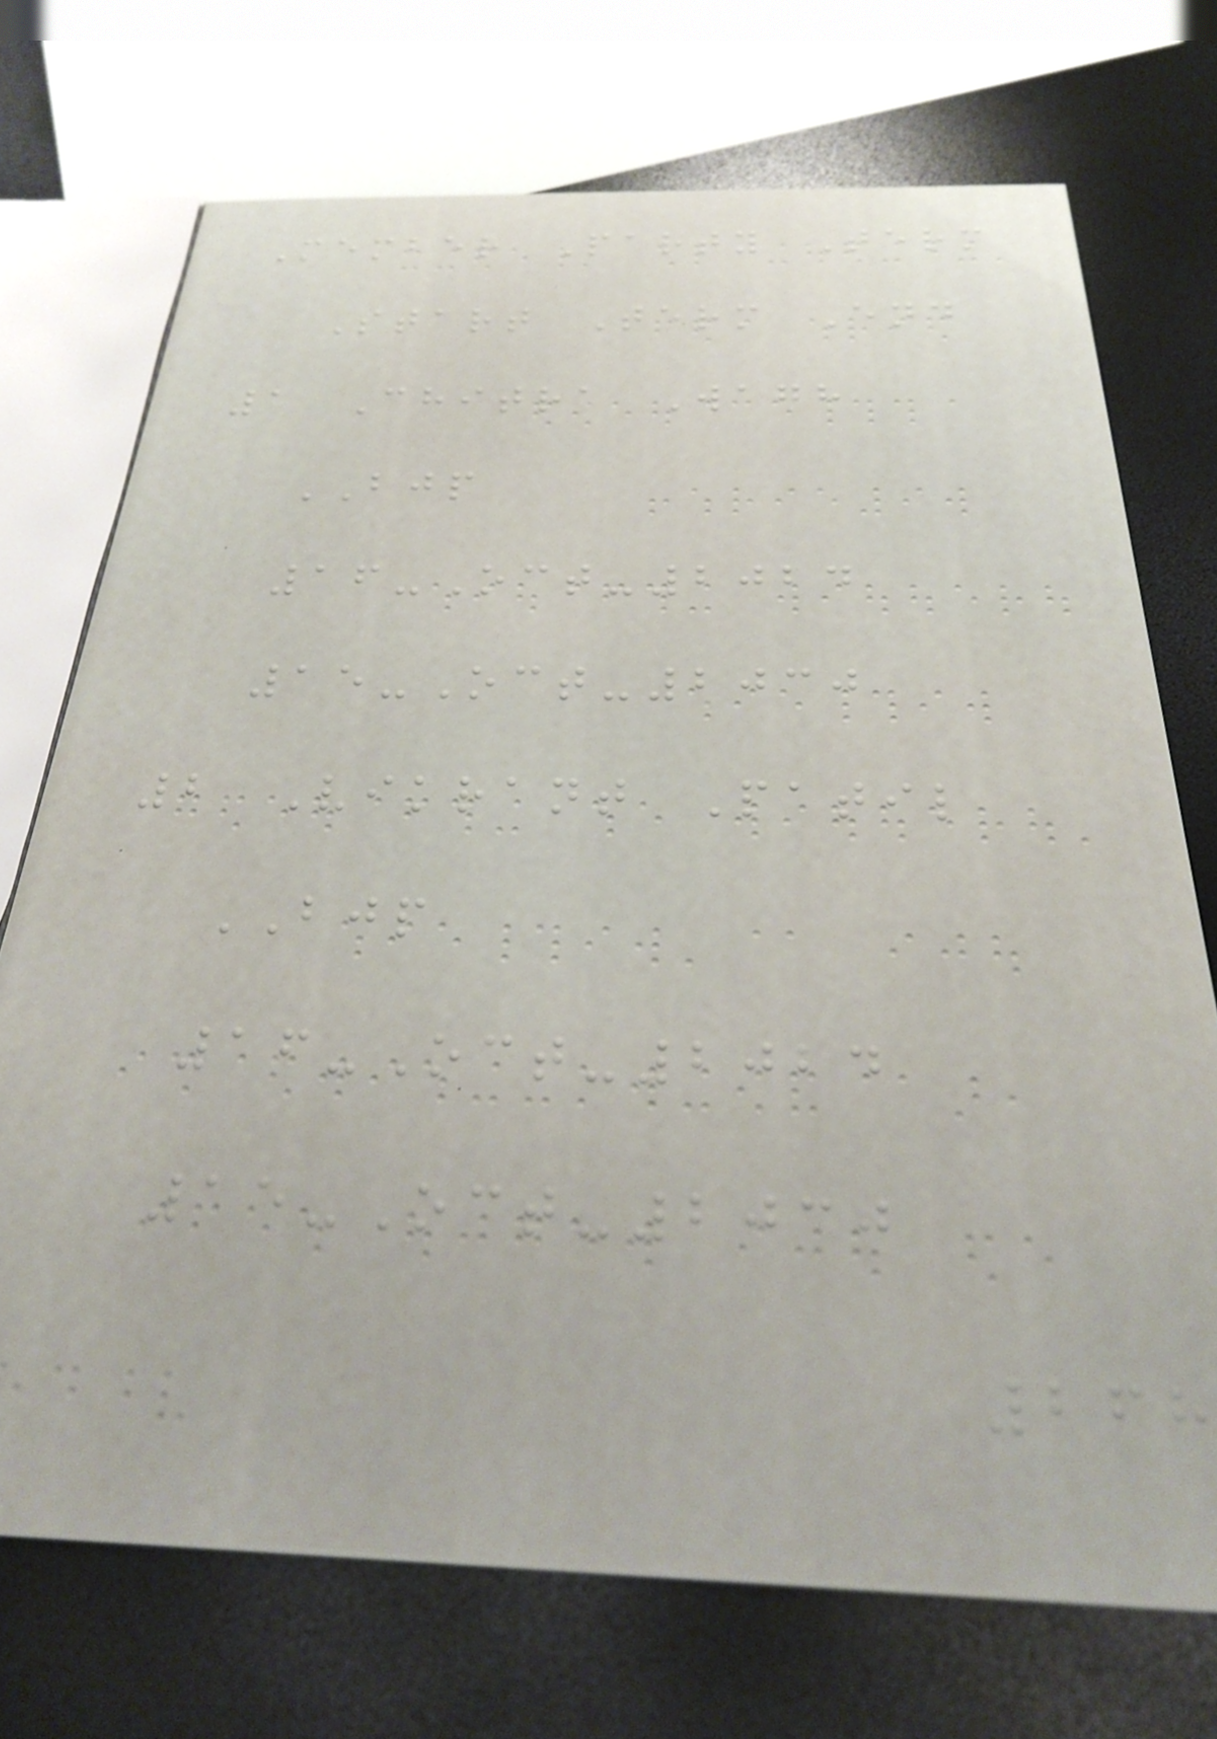Member Party Term
Start Term End
1 Chitra Wagh
BJP
16-Oct-2024
15-Oct-2030
2 Vikrant Patil
BJP
16-Oct-2024
15-Oct-2030
268
